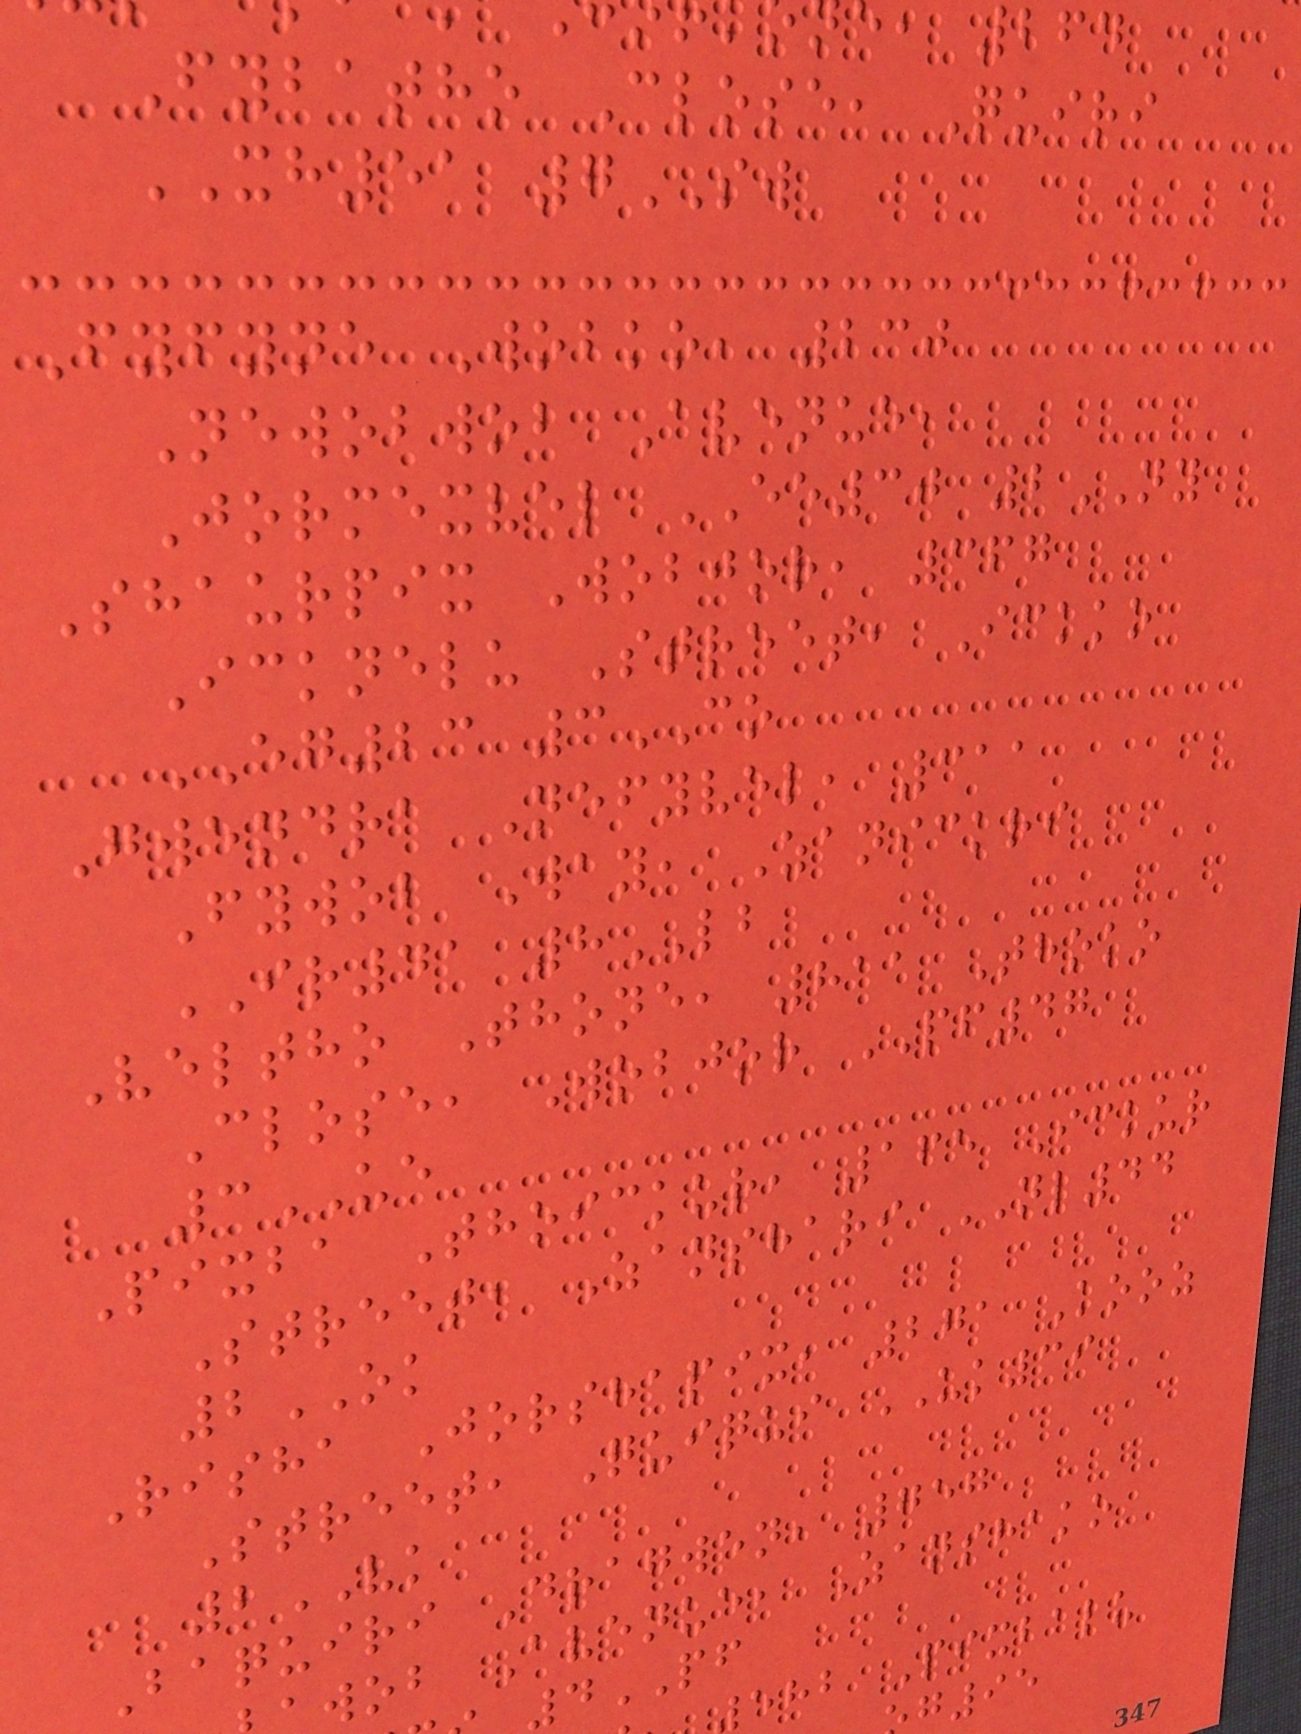Fybatho Close, Quiri
XH51 7SW
Fyfyne Wobko, 230
Newobwob Avenue,
Jormexvel EE30 2NY
Shaurpix Wobjor, 367
Icknelu Street, Ickko
EG23 3CO
Gwendra Nefyvel, 311
Fywob Way, Zanickri
IR41 8LB
Veltho Thone, 811 Thoko
Close, Wobjor PF47
3UE
Pixba Thoickur, 165 Ickur
Street, Zanshari NL44
2OK
Risha Jorshapix, 271 Kooz
Street, Quiqui UK39
2VK
Baquiri Dragwen, 757
wob Avenue, Zanshako
4PF
ehb Pixbalu
